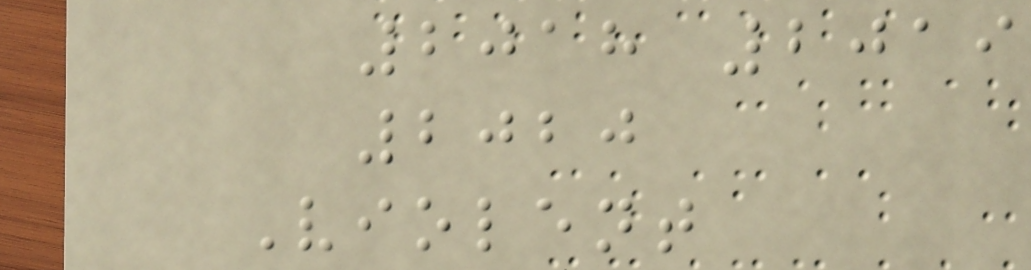2018 2019
2020
Violent
